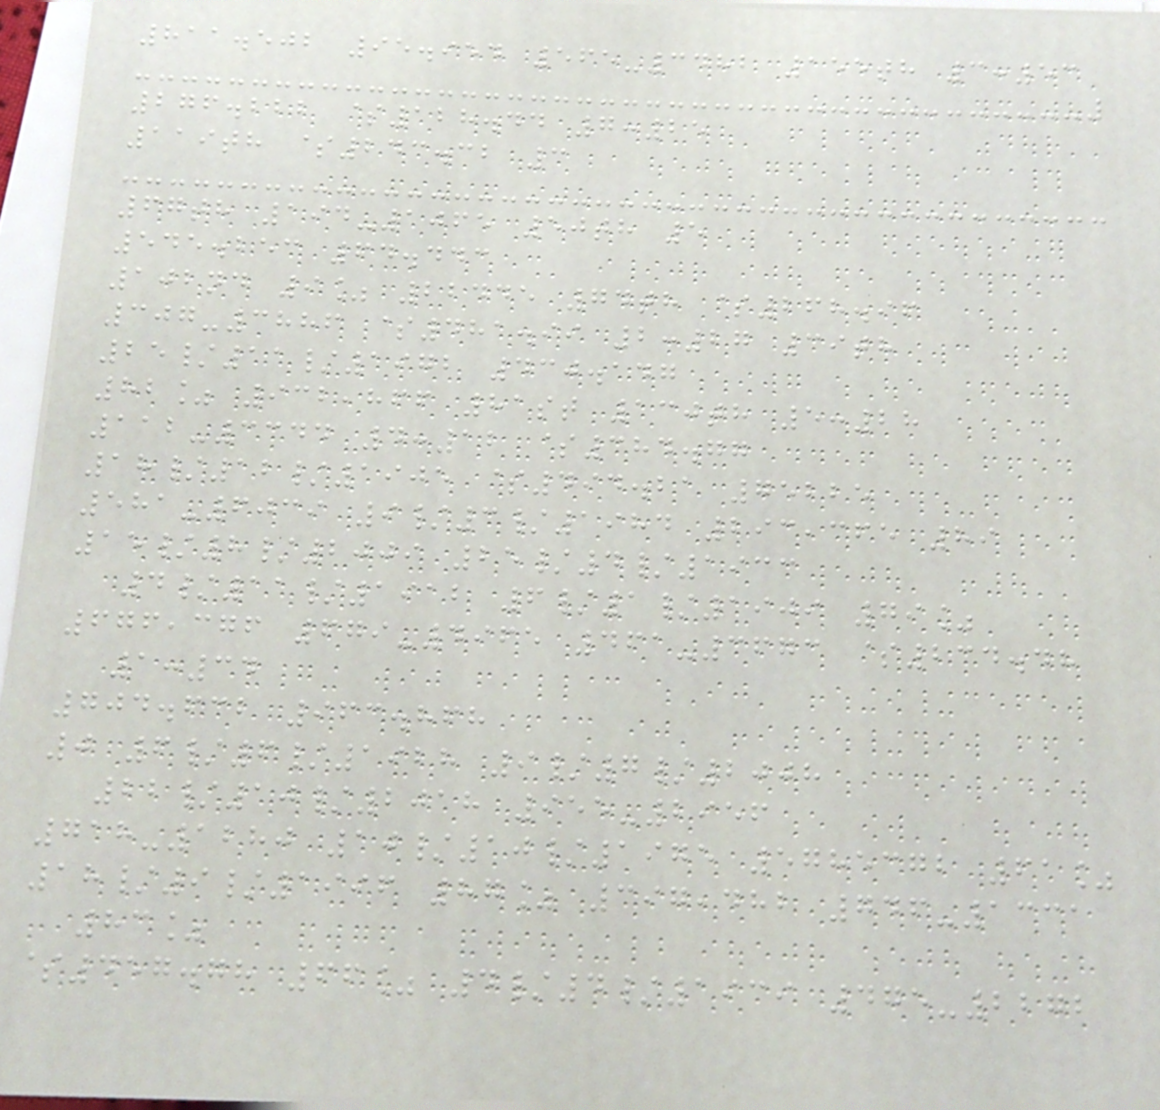811.502 95.954 565-3482 155th 3:53
276.222 $128.44 7:25
119th $243.32 3
67th 194-1065 50th 5
545.253 64.443
102nd 9% 22445 74th $268.96
307-3886 $481.99 2:27 39th
25/11/1972 430.147
82% 932,866 81st 130th 5:28
112-3344 4:12 $384.77
18/12/1905 $494.21 75225
581-6039 9/3/1984 293,365 89
15/8/2009 25/4/1933
4/11/1912 6/1/1909 79%
676,376 679-4965 461-3673 $234.48
1:34
704.632 963.868
0 6/6/1928 9/7/2008
22/10/2018 955-2956
718-1280 10/10/1975 5785372 61%
18/9/1996 87% 397,482 746-1331
83%
$457.78 66% 4/4/1939 475-2272
